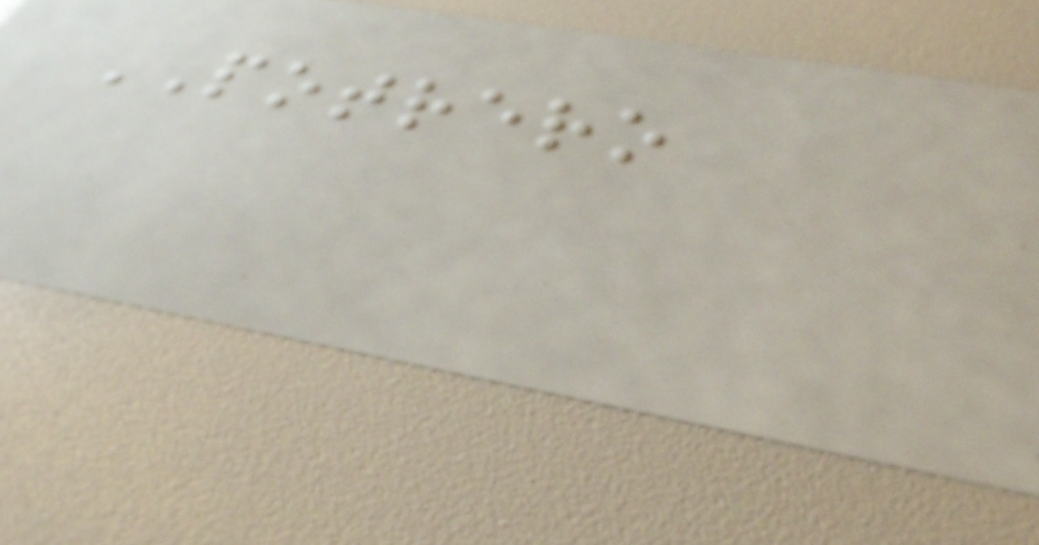POTRERO
